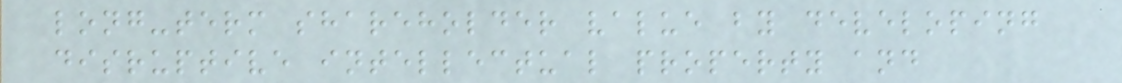long-term shareholder value by developing
disruptive intellectual property and
